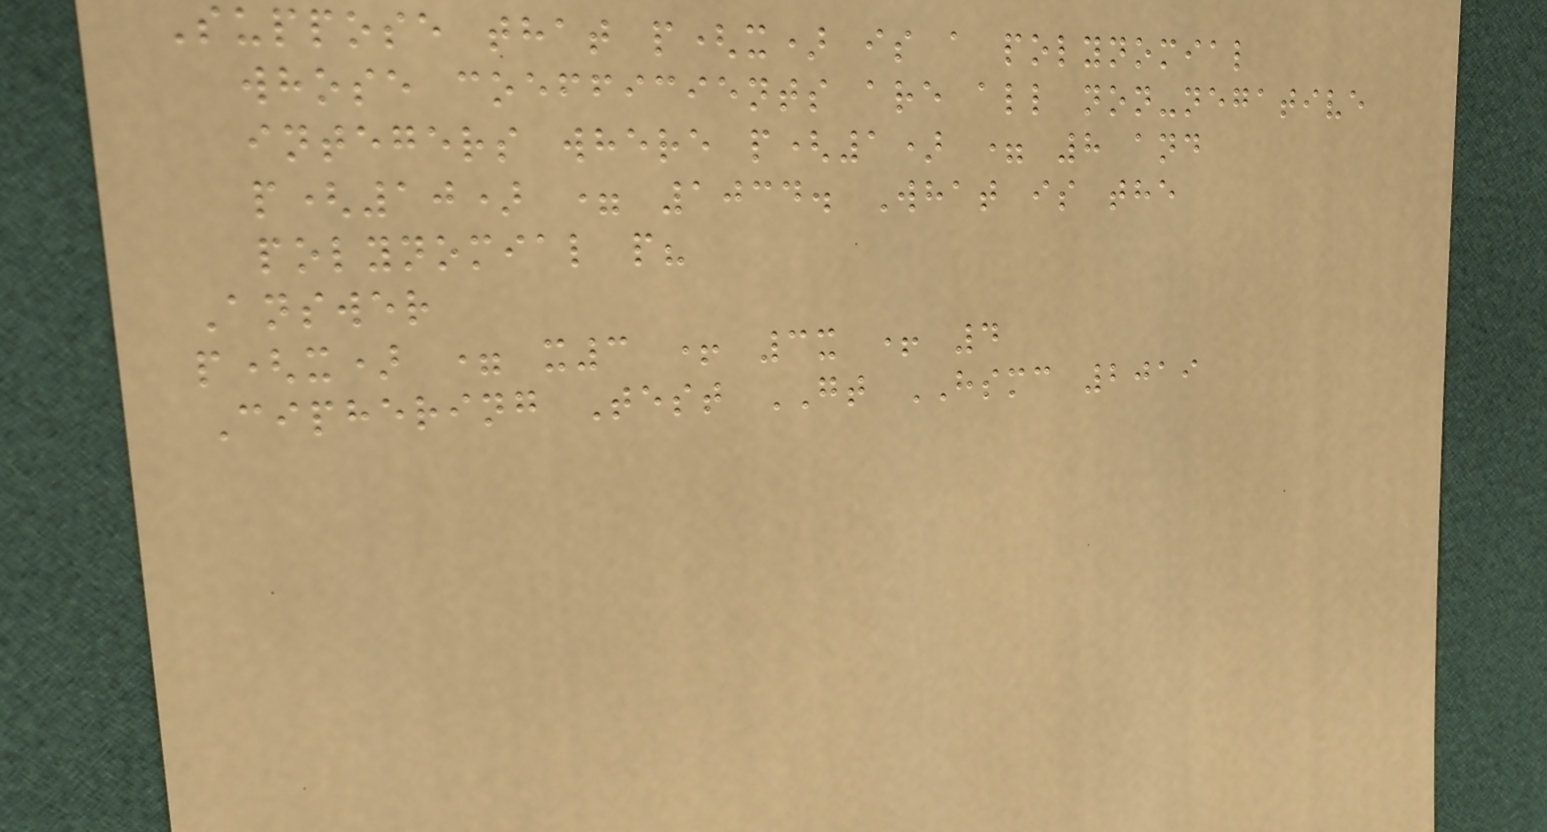Suppose that p(x) is a polynomial
whose coefficients are all non-negative
integers where p(1) = 8 and
p(10) = 1034. What is the
polynomial p?
Answer
p(x) = x3 + 3x + 4
Ciphering Test GT HSMC 2019
